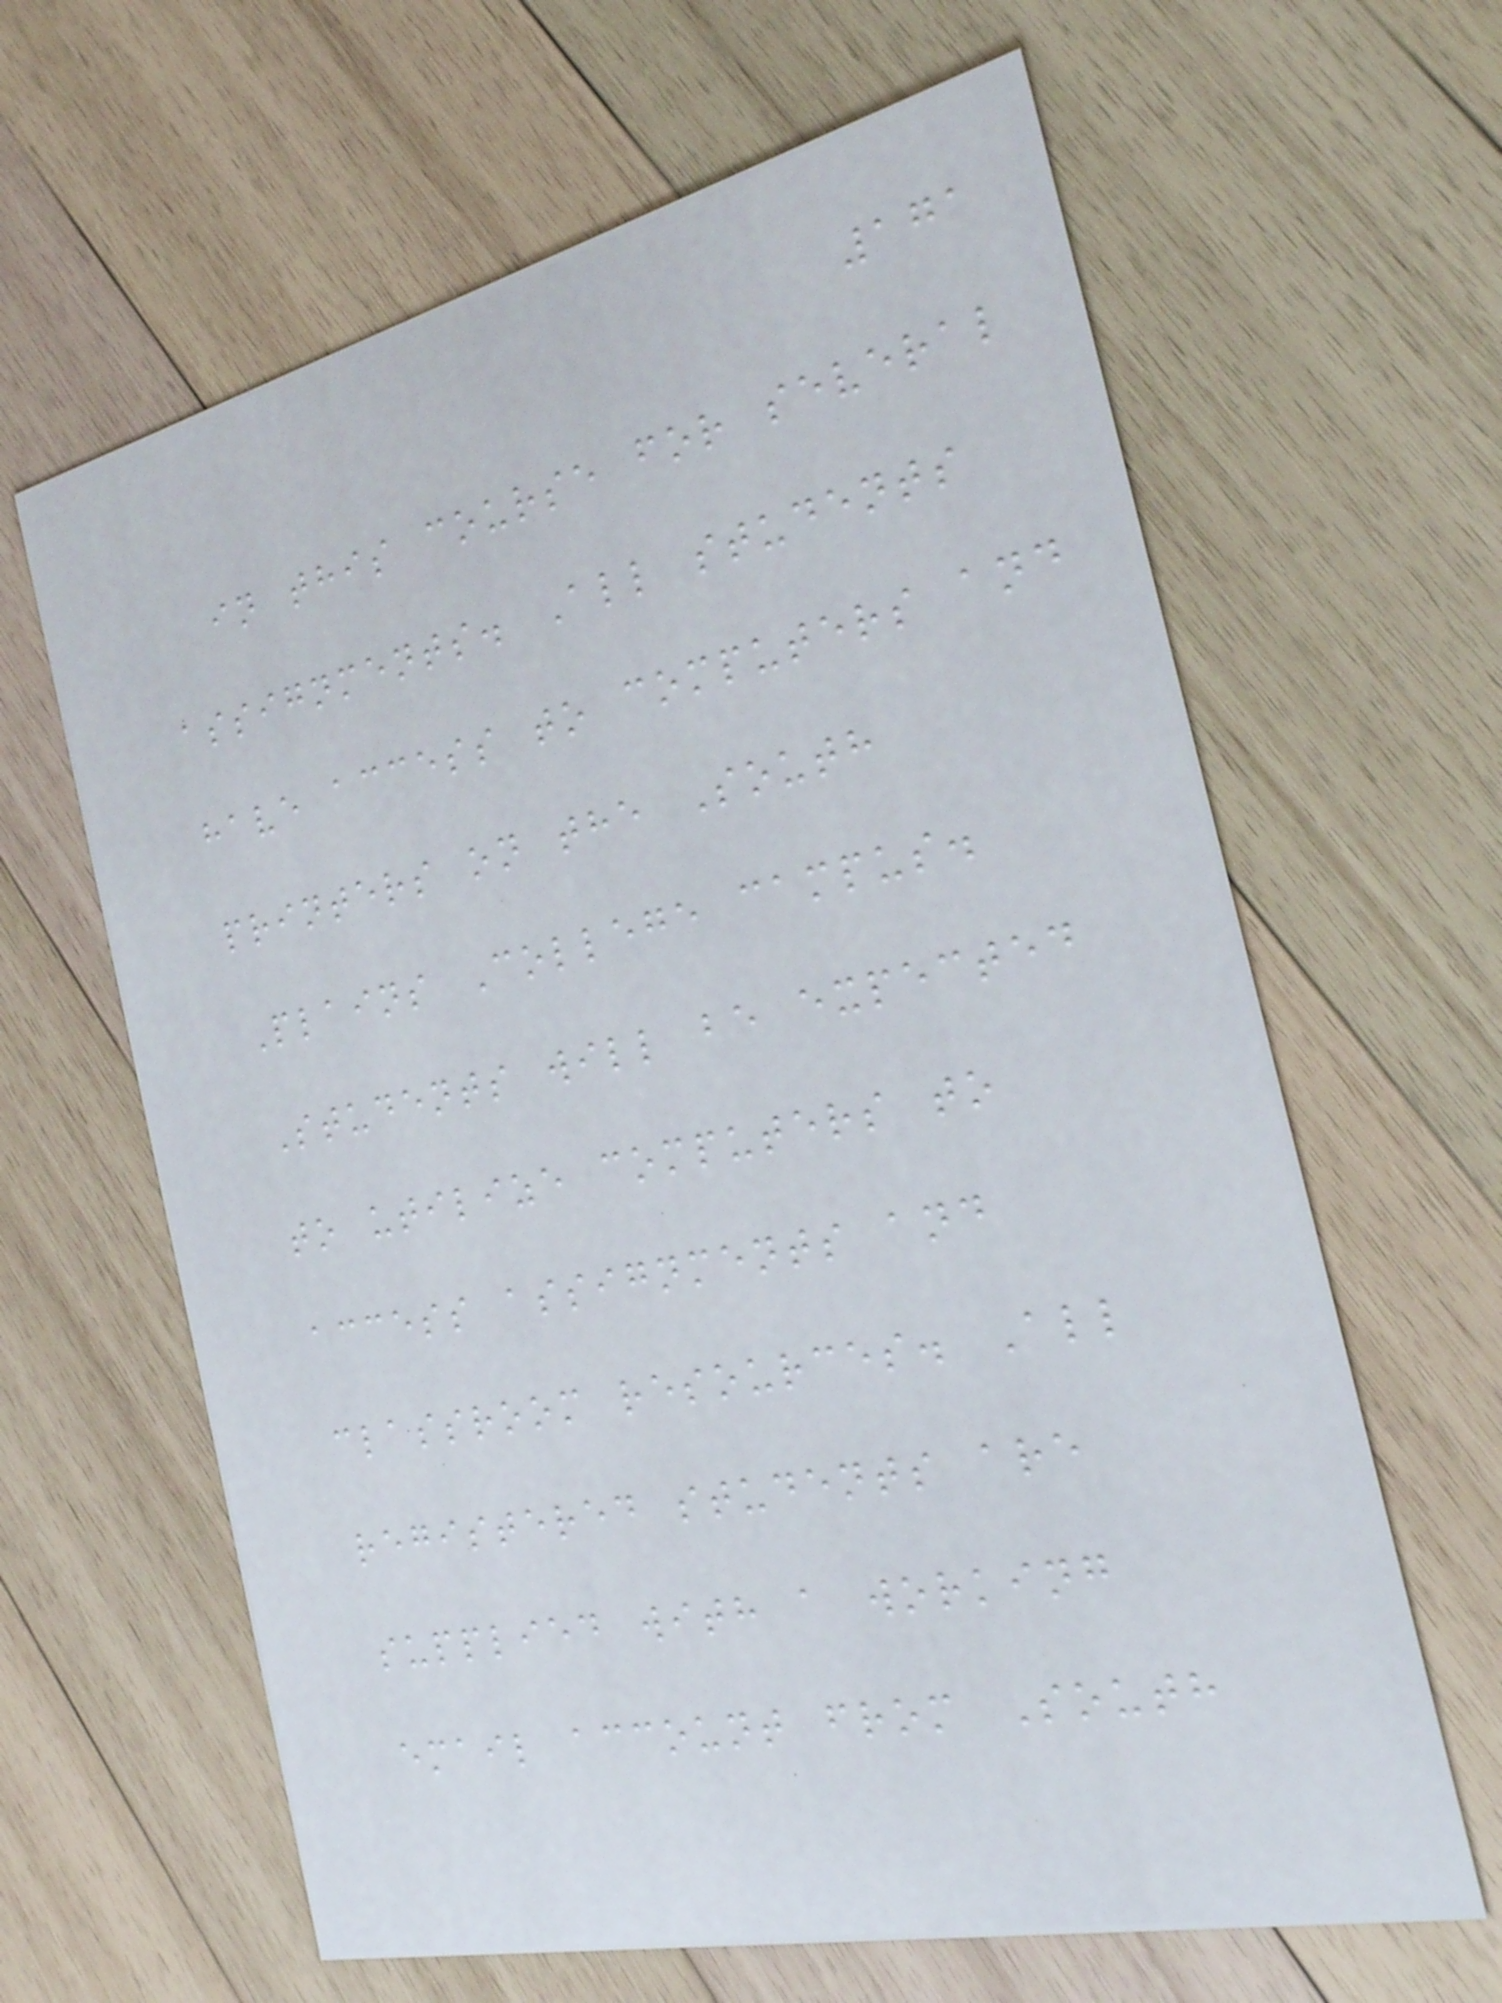171
in this course for several
assignments. All students
have access to computers and
printers on the South
Plains College campus.
Students will be expected
to utilize computers to
access assignments and
classroom resources. All
registered students are
supplied with a working
email account from South
